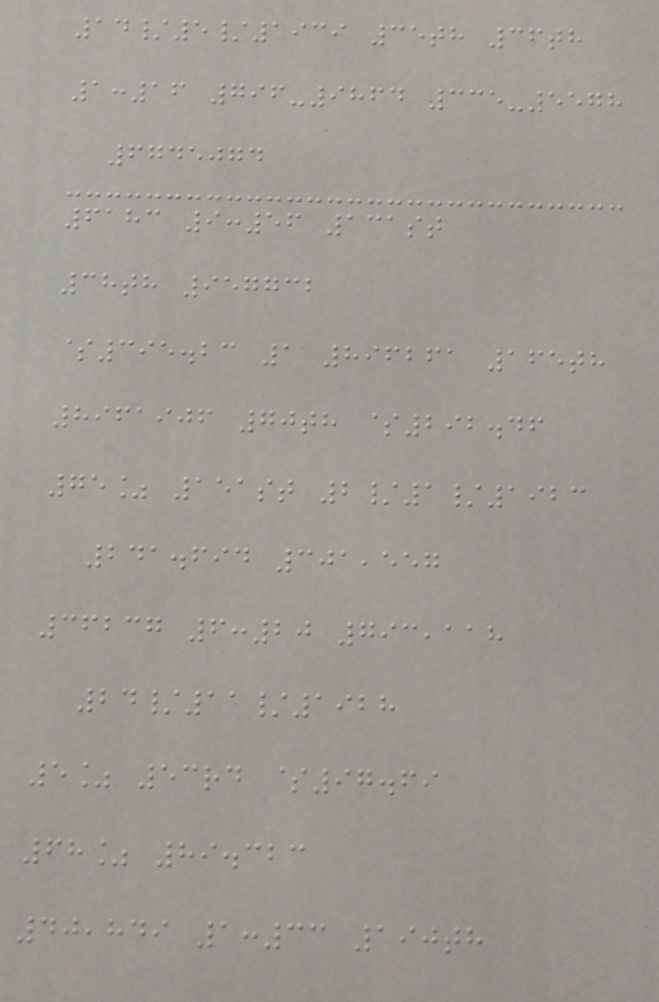14/5/1939 35th 36th
1:16 796-9864 335-5578
6745074
6183 9:56 131st
38th 957732
$395.23 1 896261 165th
8961906 70th $292.46
75% 151st 2/1/1923
241.694 301,557
36237 6:20 793,118
24/11/1928
5% 53rd $97.69
68% 89.323
40,849 1:33 190th
